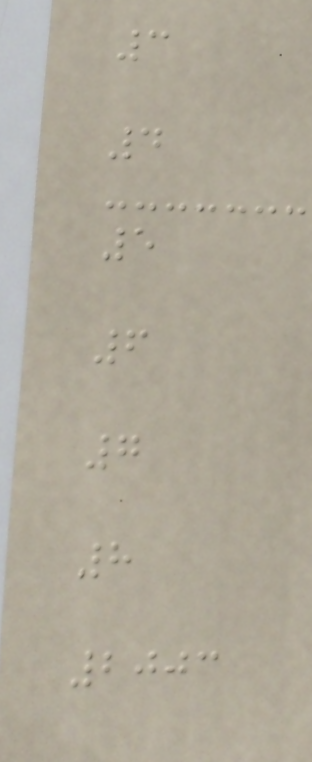3
4
5
6
7
8
2003
